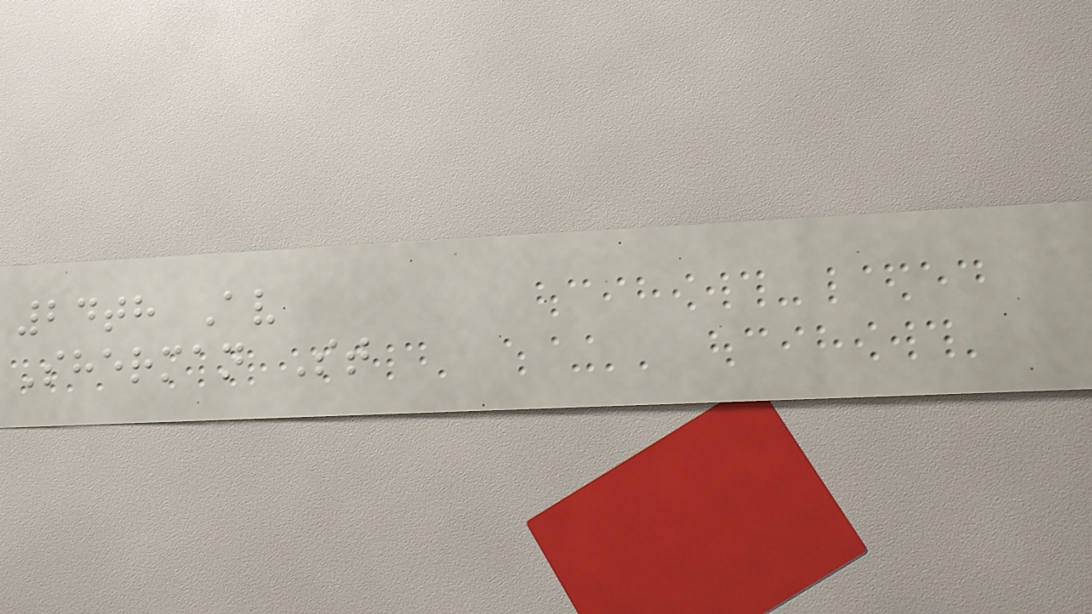24th Av
Sherman St
